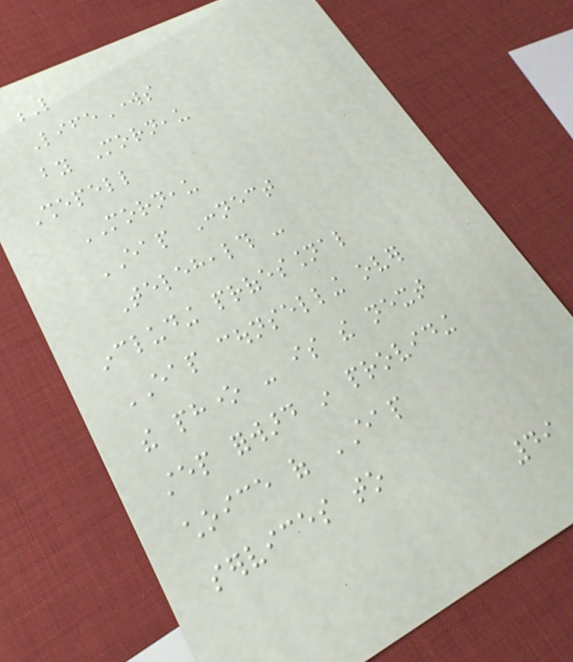L
LifeWorks
by Morneau
Shepell
MORNEAU
EAP Connect
Telehealth -
including professional
EAP counselling over
the phone - is the next
step forward in providing
choice of EAP
services to
49
